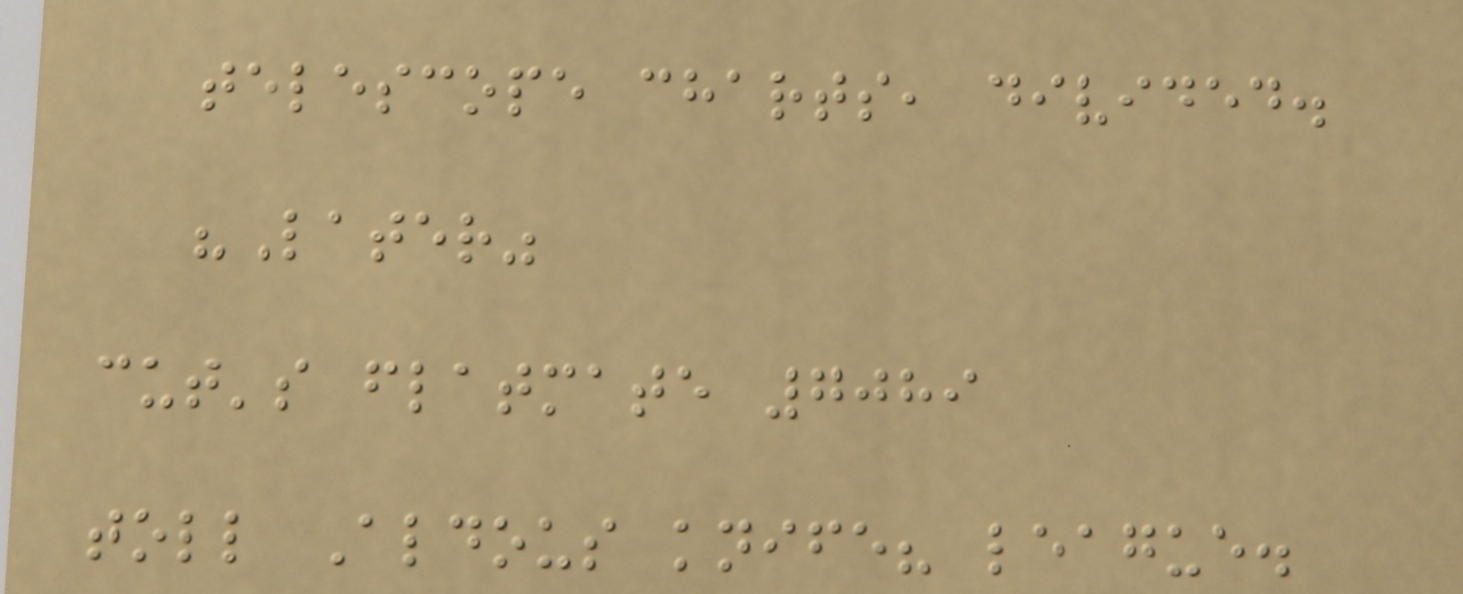telescope charts, divided.
"Later"
cut's flatmate 7089
toll Aldous knife? league.
